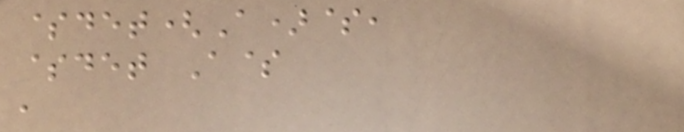$det(A)$,
$det A$
,
